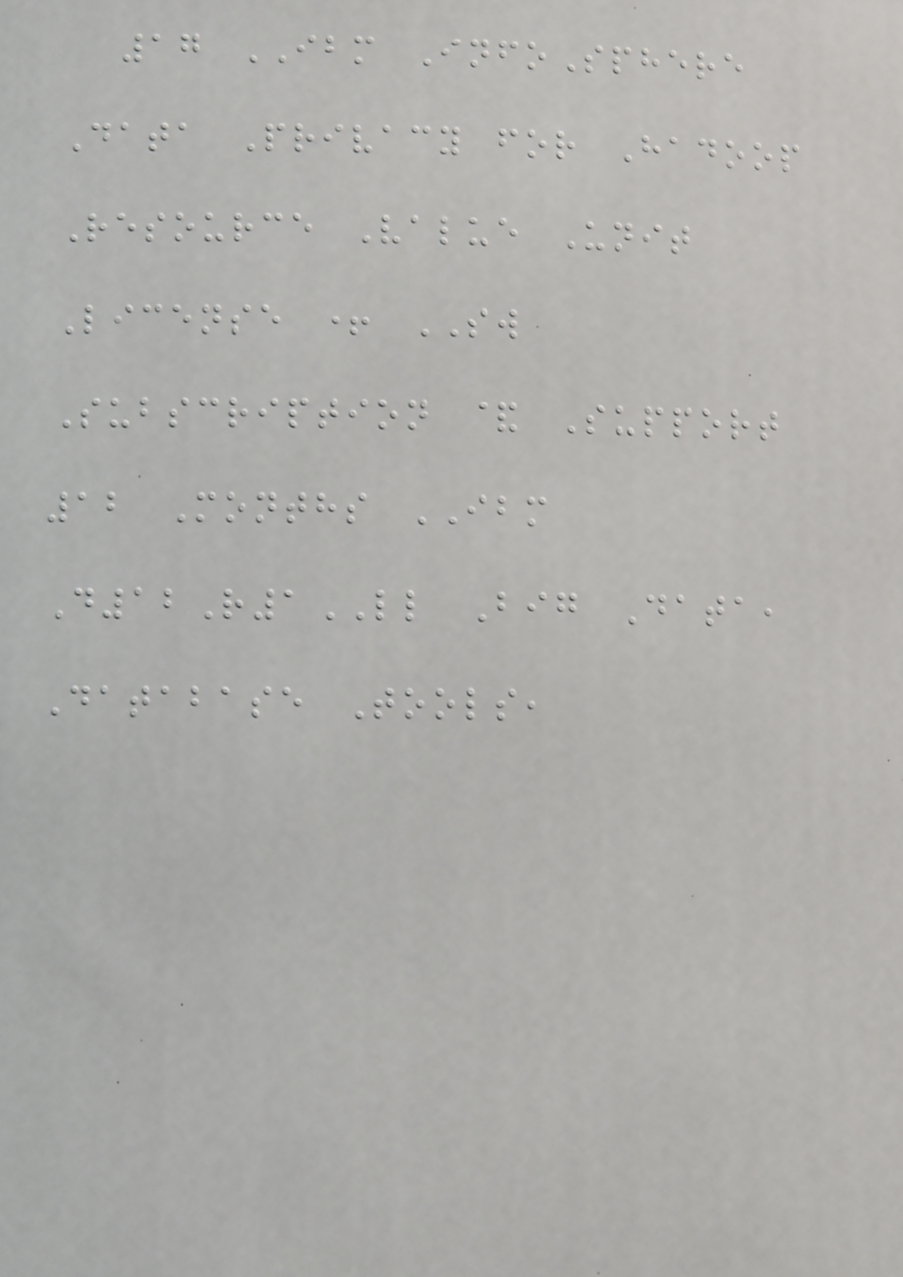17 IBM InfoSphere
Data Privacy for Hadoop
Resource Value Unit
License + SW
Subscription & Support
12 Months IBM
D12R1LL Big Data,
Database Tools,
